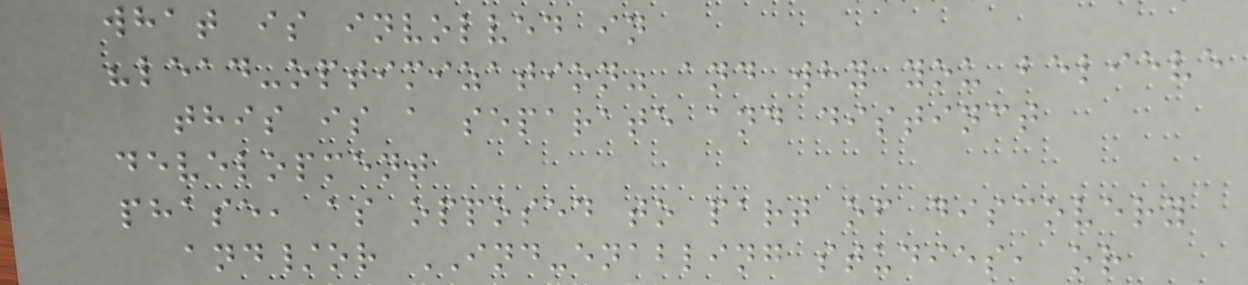what is involved in
"lead-optimization" and why you believe
this is a separate and distinct
development
phase, as opposed to part of discovery
and/or IND-enabling studies, or
